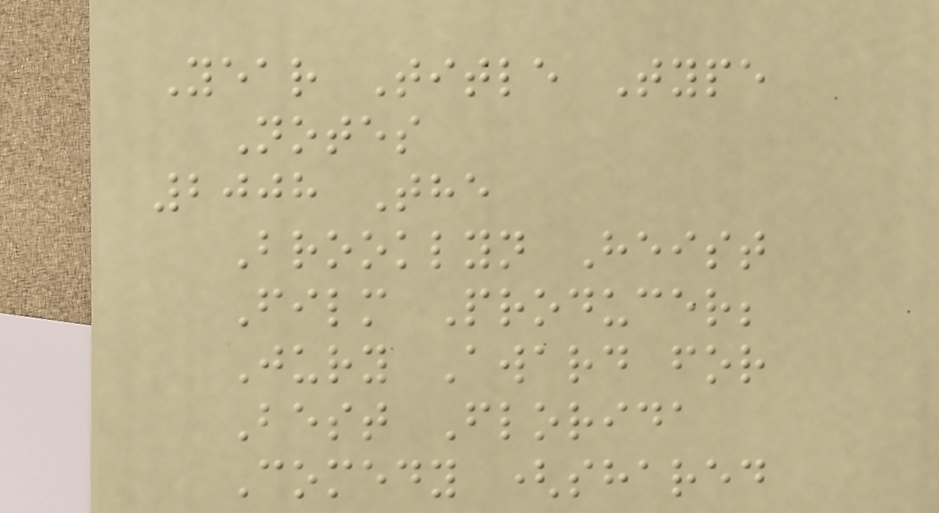Year Title Type
Notes
2008 The
Brooklyn Heist
Film Producer;
Jury Award for
Best Florida
Comedy (shared
